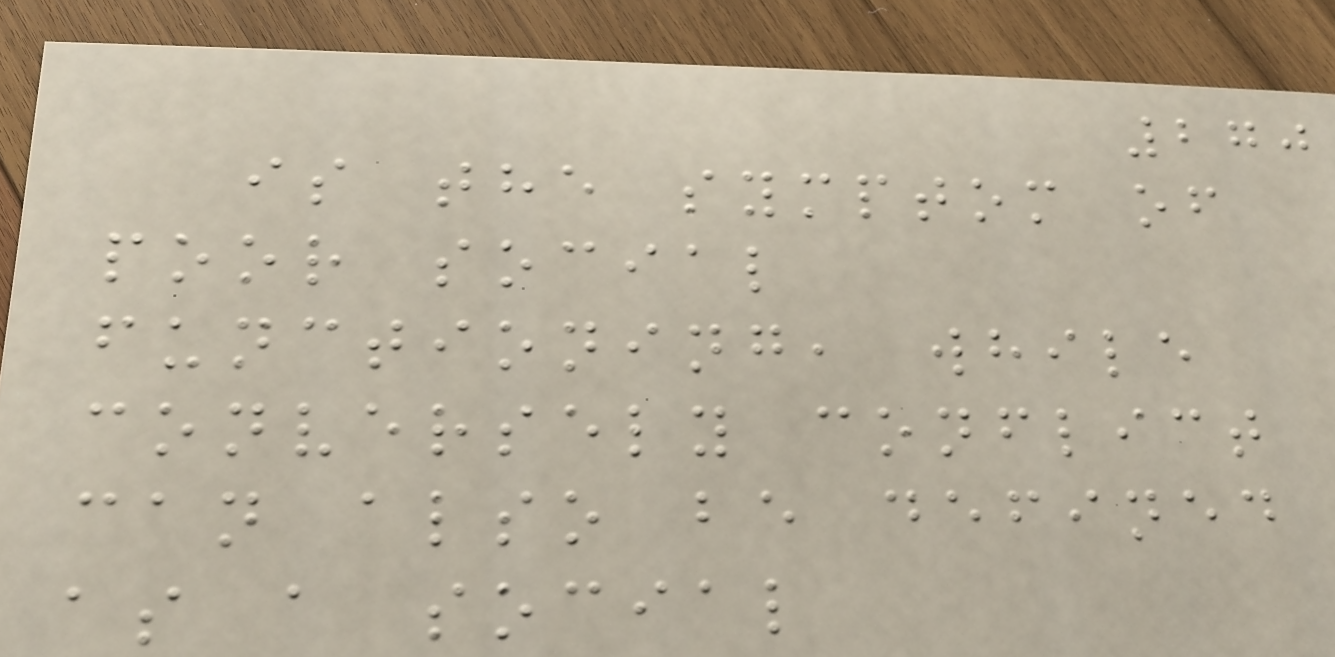270
is the symptom of
poor social
functioning, while
conversely conflict
can also be defined
as a social
